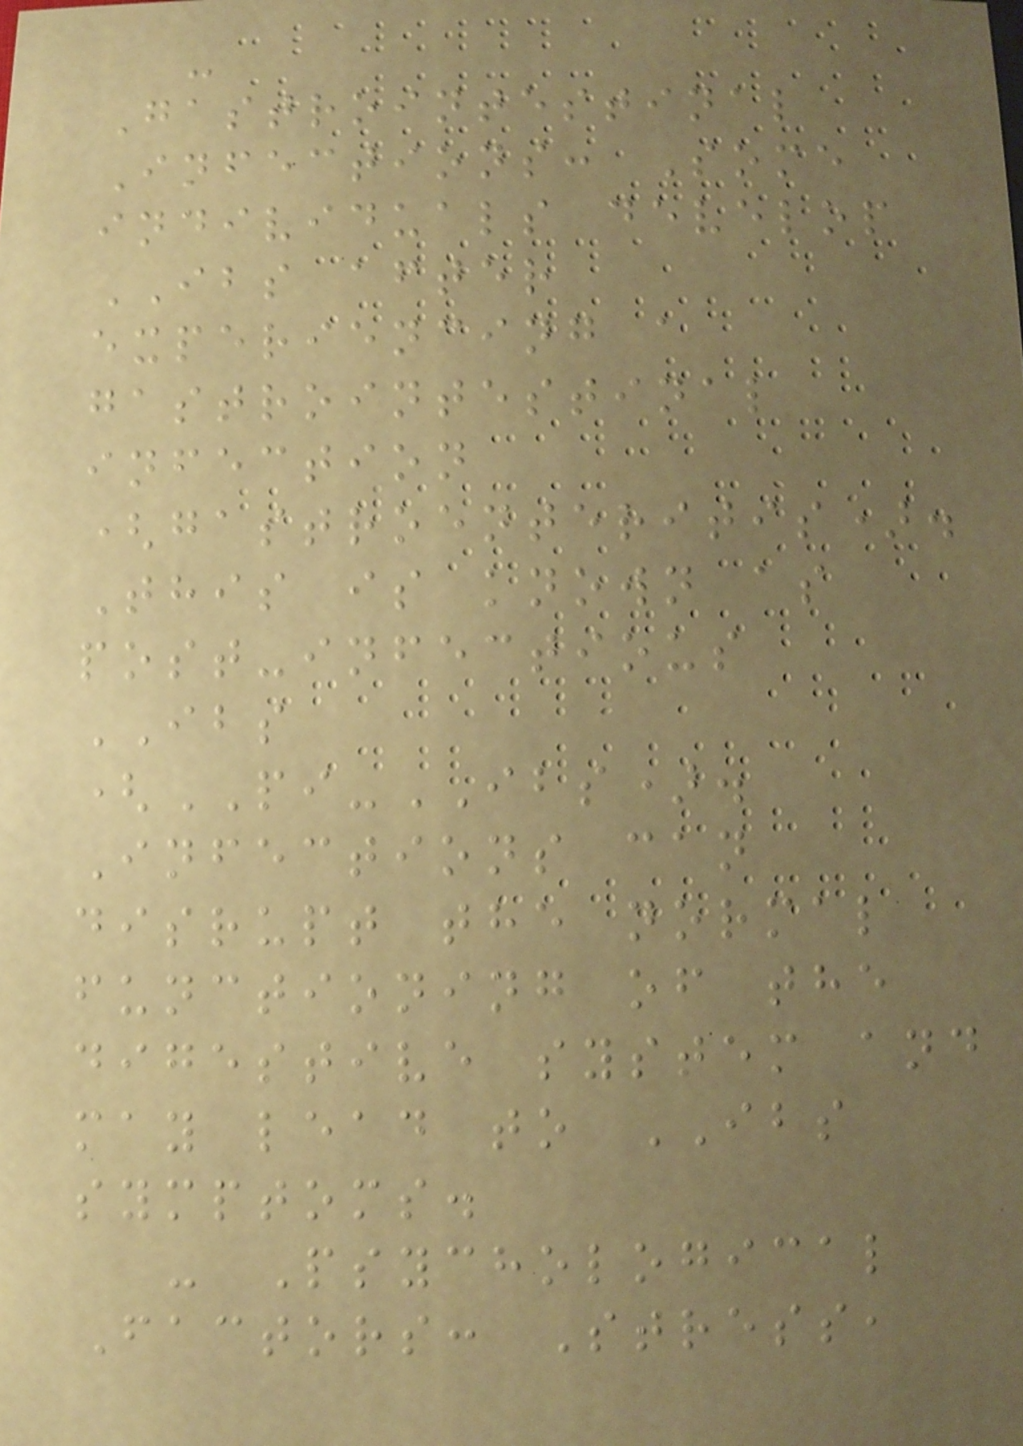-
Gastrointestinal
Infections: Some
individuals develop
IBS after
experiencing a
gastrointestinal
infection
(gastroenteritis).
This is known as
post-infectious
IBS
(PI-IBS).
Infections can
disrupt the normal
functioning of the
digestive system and
may lead to IBS
symptoms.
- Psychological
Factors: Stress,
